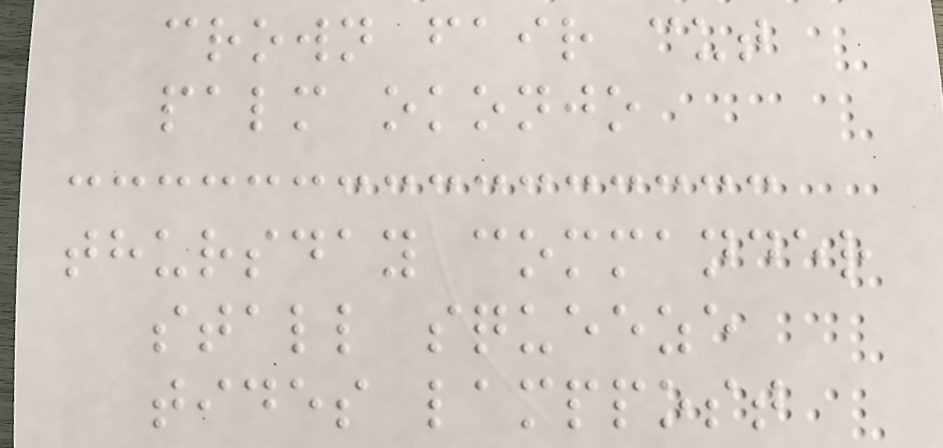crown fair cut
palm okonjo
thursday commander
stall squeeze
tides lamppost
